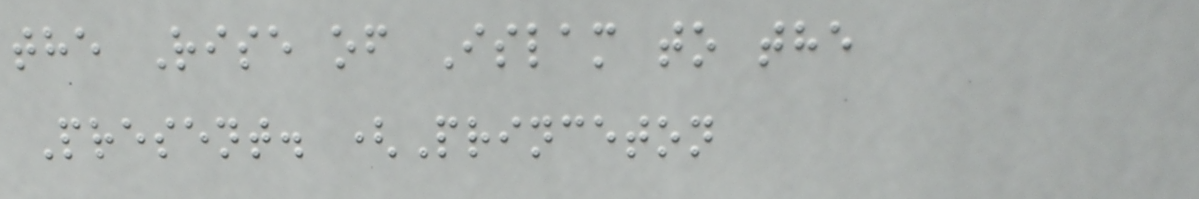the Rise of Islam to the
Present. (Princeton
